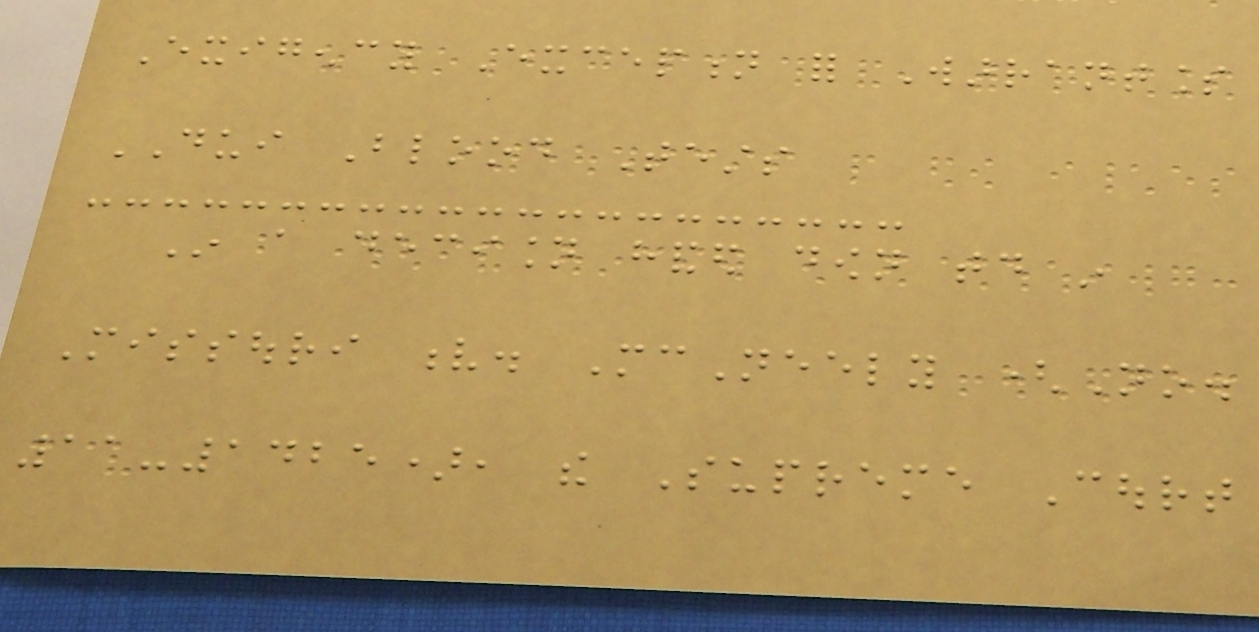Exigency Exception for Warrantless
DUI Blood Tests
In a decision handed down today in
Missouri v. McNeely (No.
11-1425), the Supreme Court
